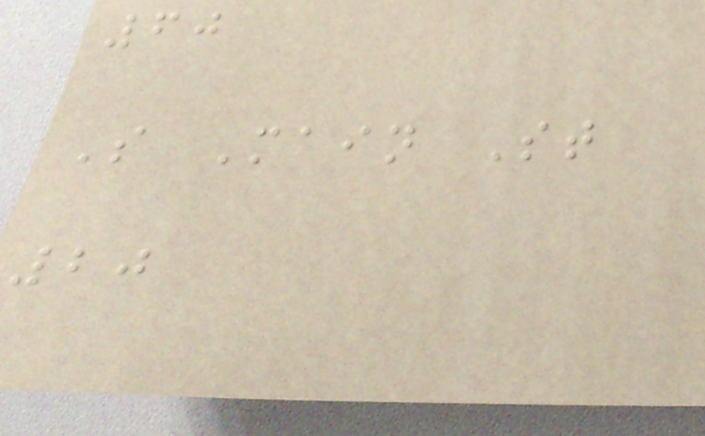60
S Main St
20
